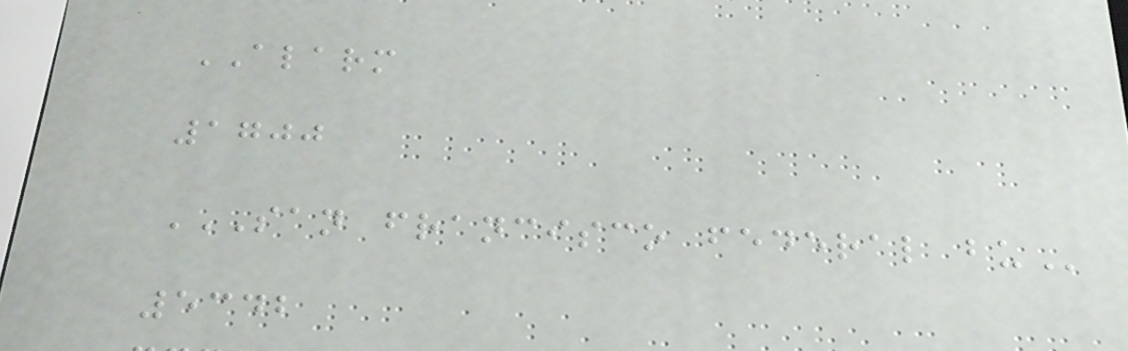ALARM
1700
SAN FRANCISCO FEDERAL BU
5342
